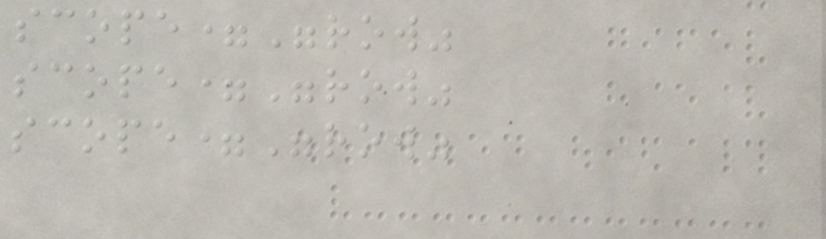scope="row"
scope="row"
scope="row"
